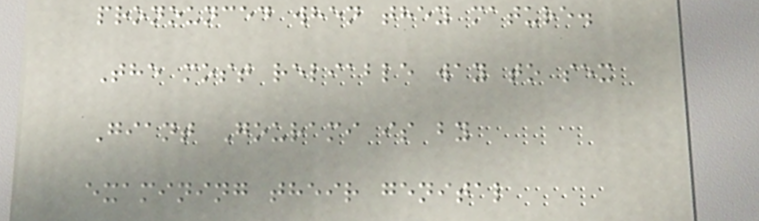pronounced when they mature.
The most reliable way to sex
Giant Gourami is by
examining their genital
